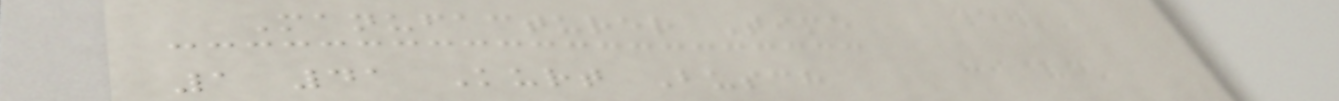Manufacturer Time
1 41 Kurt Busch
